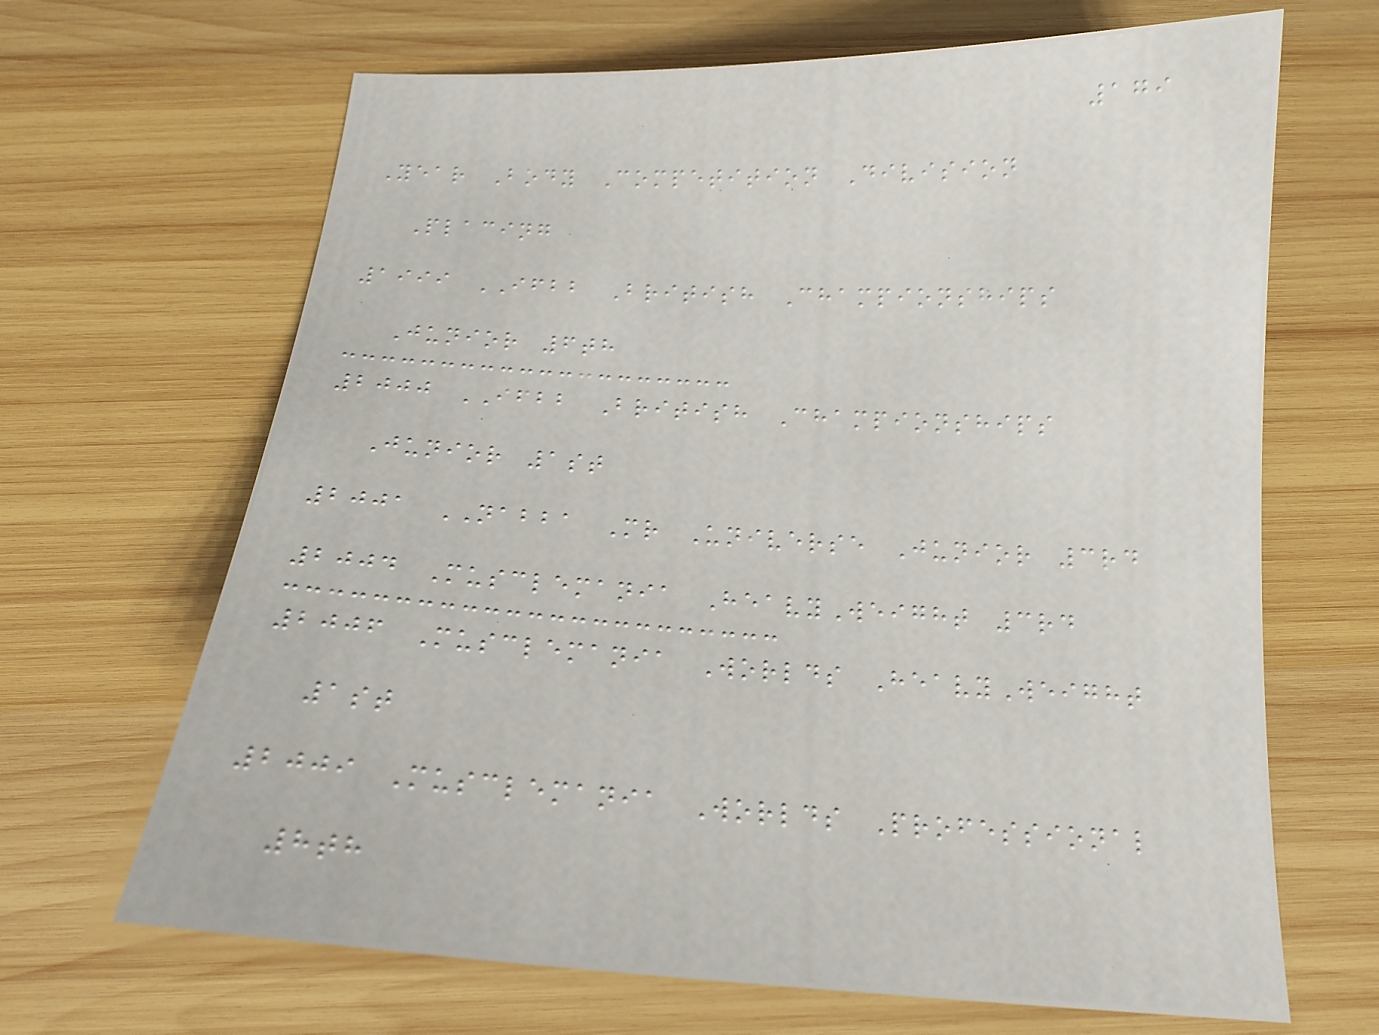179
Year Body Competition Division
Placing
1999 IFBB British Championships
Junior 6th
2000 IFBB British Championships
Junior 1st
2001 NABBA Mr Universe Junior 3rd
2004 Musclemania HeavyWeight 3rd
2006 Musclemania Worlds HeavyWeight
1st
2009 Musclemania Worlds Professional
8th
